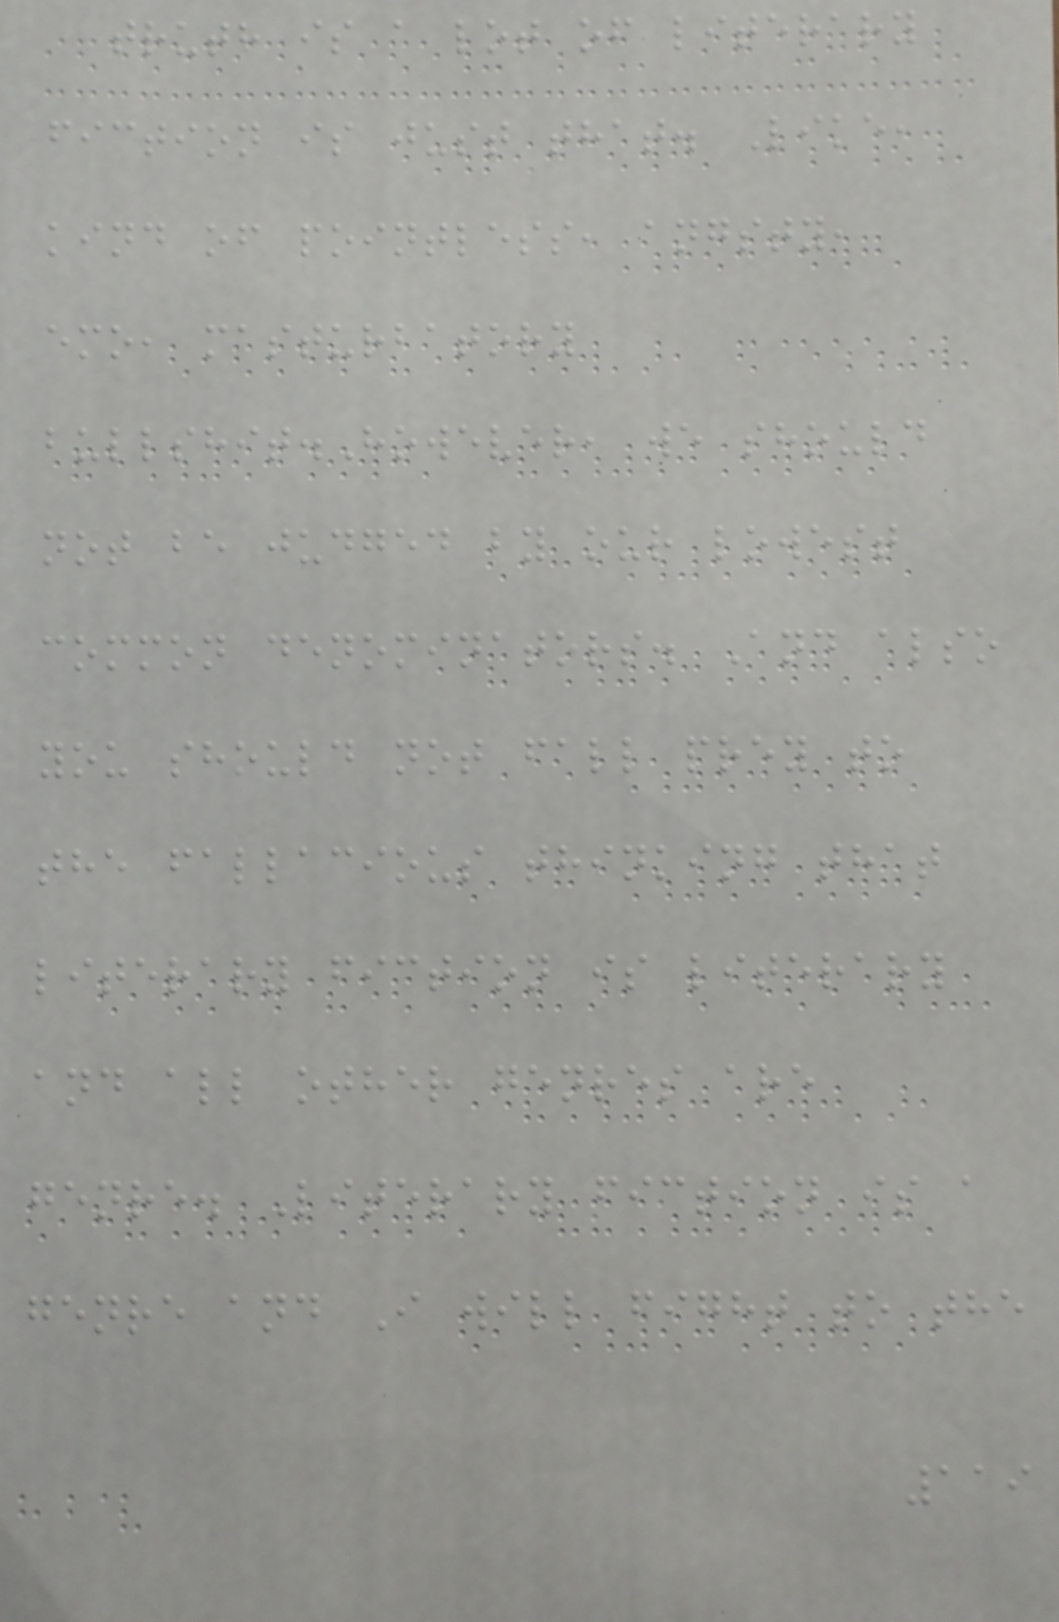truth is a lot of literary
fiction is just that. Like,
kind of pointless, angsty,
emo, masturbatory
bullshit.However, we should
not be judged by our lowest
common denominators. And also
you should not fall prey to
the fallacious thinking that
literary fiction is literary
and all other genres are
genre. Literary fiction is a
genre and I will fight to the
119
